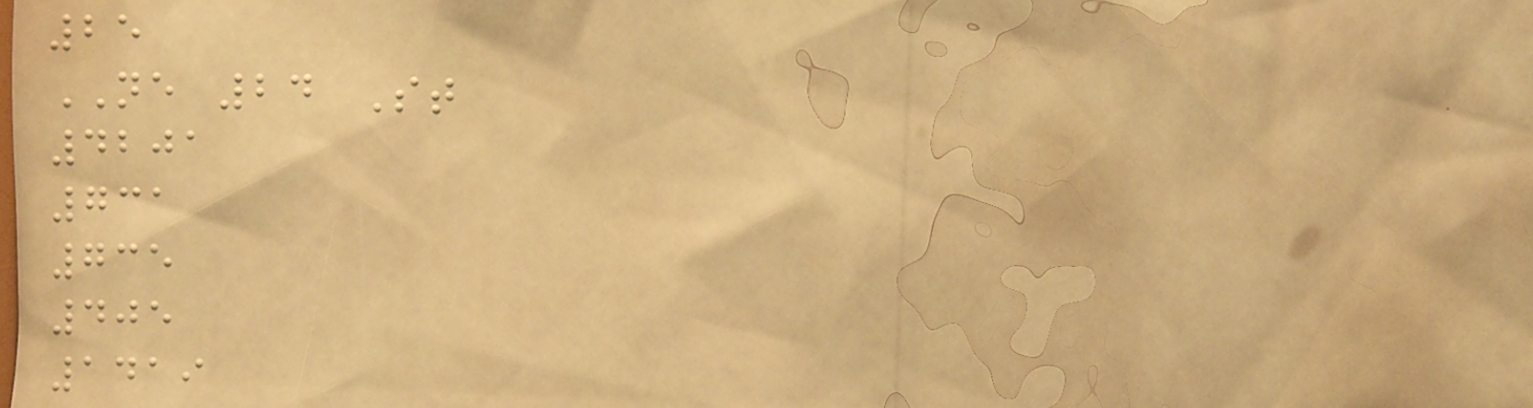25
NE 24 St
4201
731
735
405
1419
